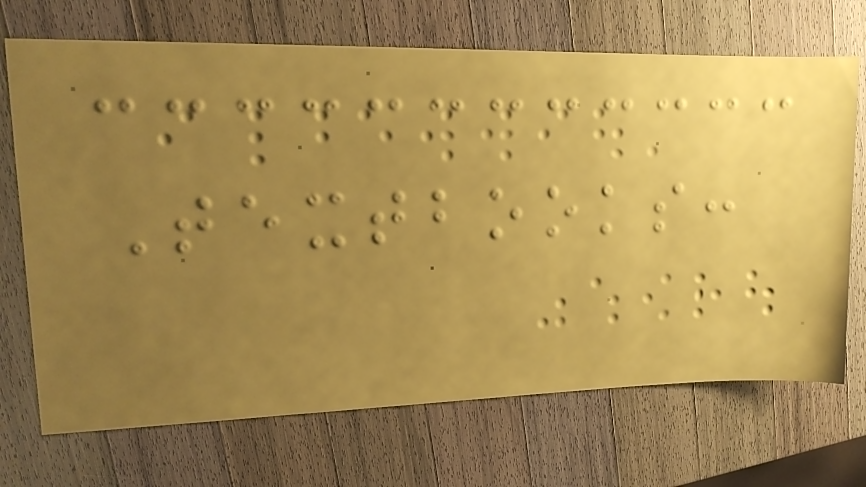Textbooks:
